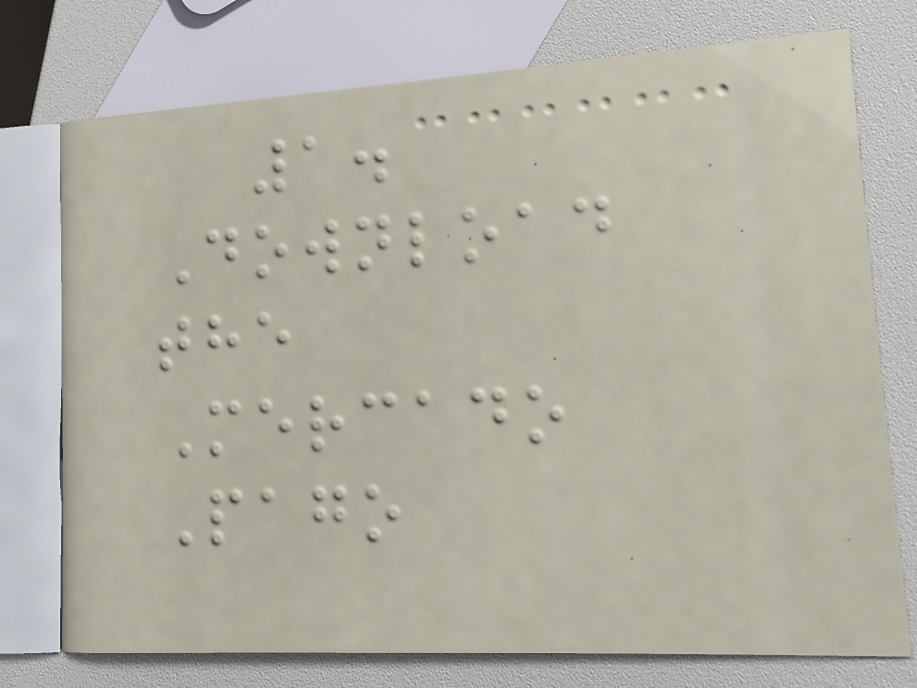1.
Download
the
Mercado
Pago
